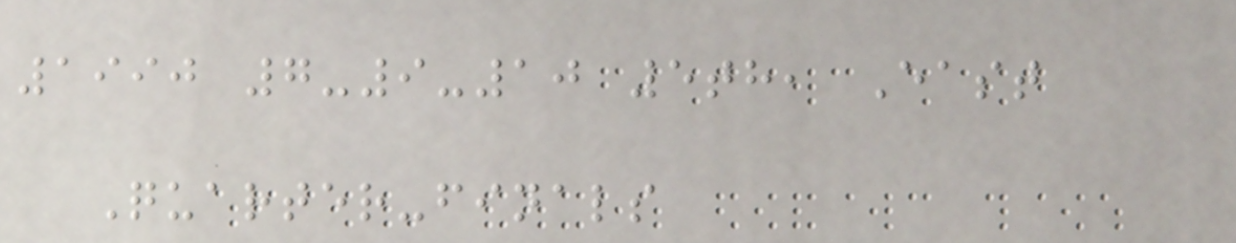1990 7-9-10 5th, East
Quarter-finals
